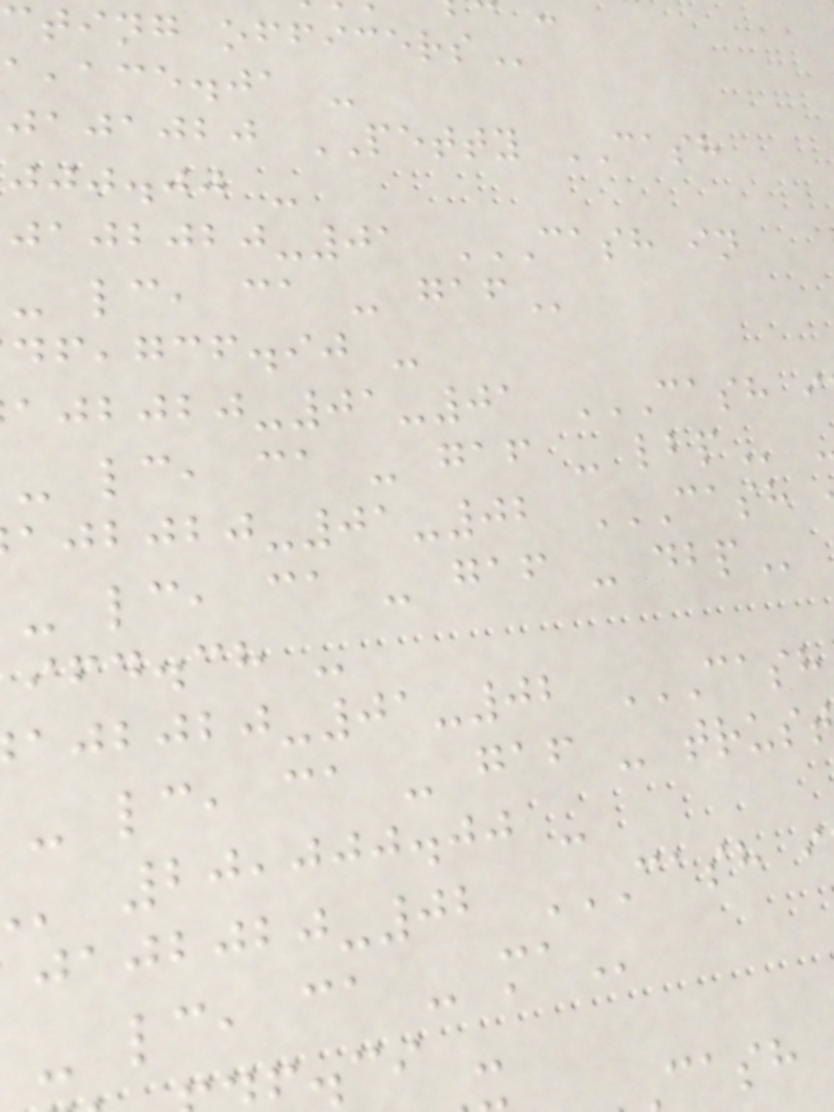,ace.ja -
jajajbj PETTY CASH
jjj.jj -
- lc, ca -
,gcf.ij -
- lc, ca - gaf -
- lc, ca - gaf -
ifd.ch -
- lc, ca - gaf -
20,000.00 -
- lc, ca -
.ci -
